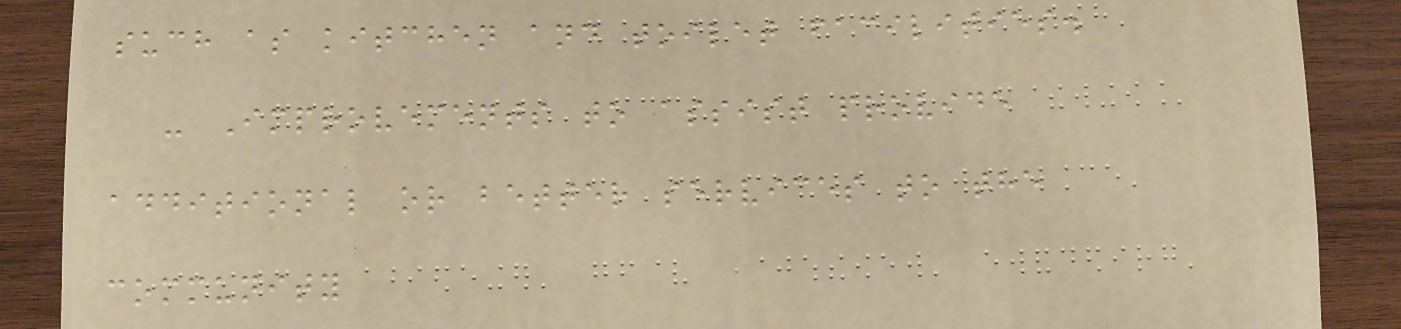such as kitchen and toilet facilities.
- Improvements to assist provide
additional or better services to the
community
